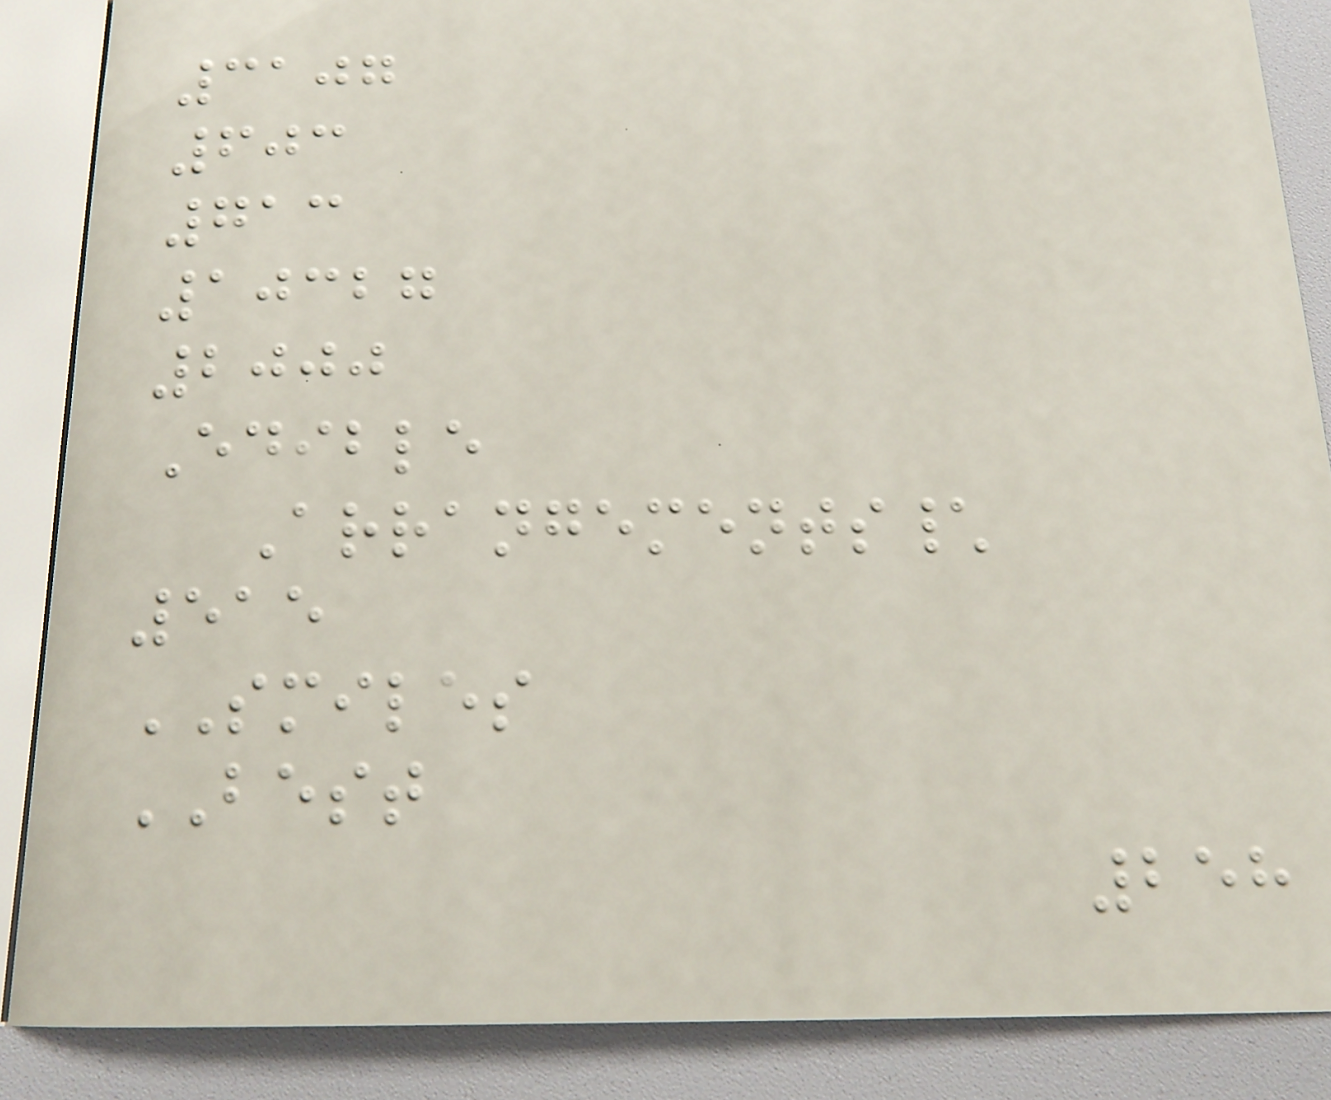3107
603
713
10327
2000
Edible
Arrangements\
515
SMILES
BEST
258
